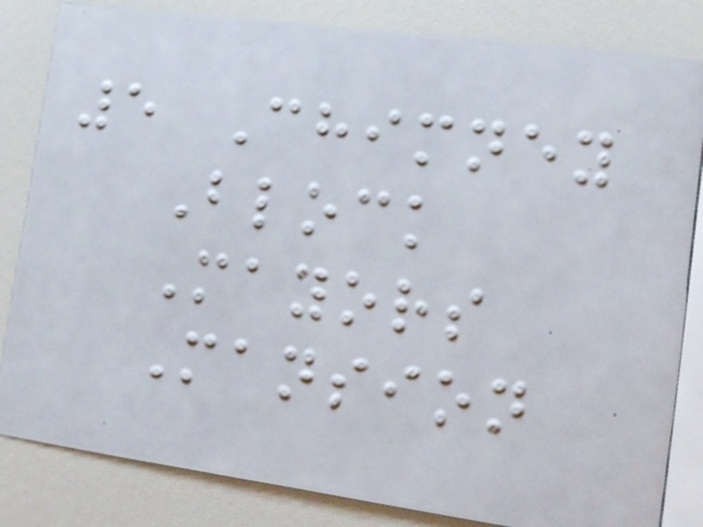5 Chimney
Block
Mayors
Mansion
